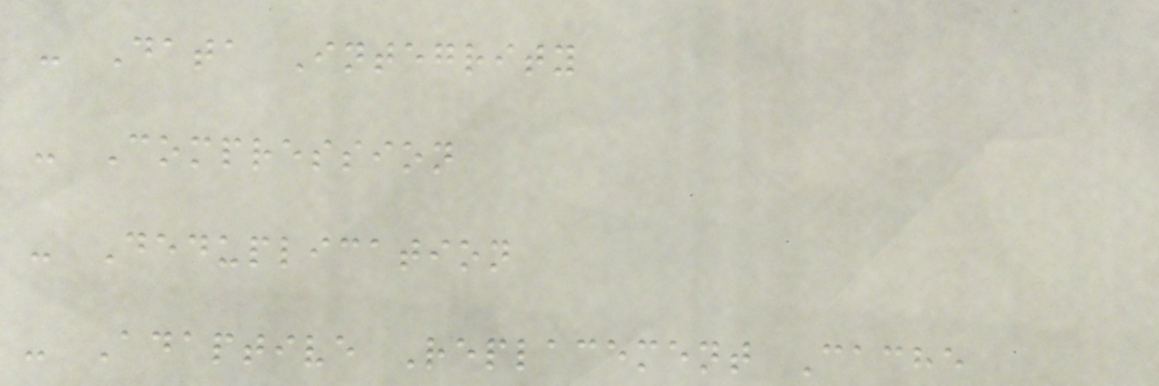- Data Integrity
- Compression
- Deduplication
- Adaptive Replacement Cache
